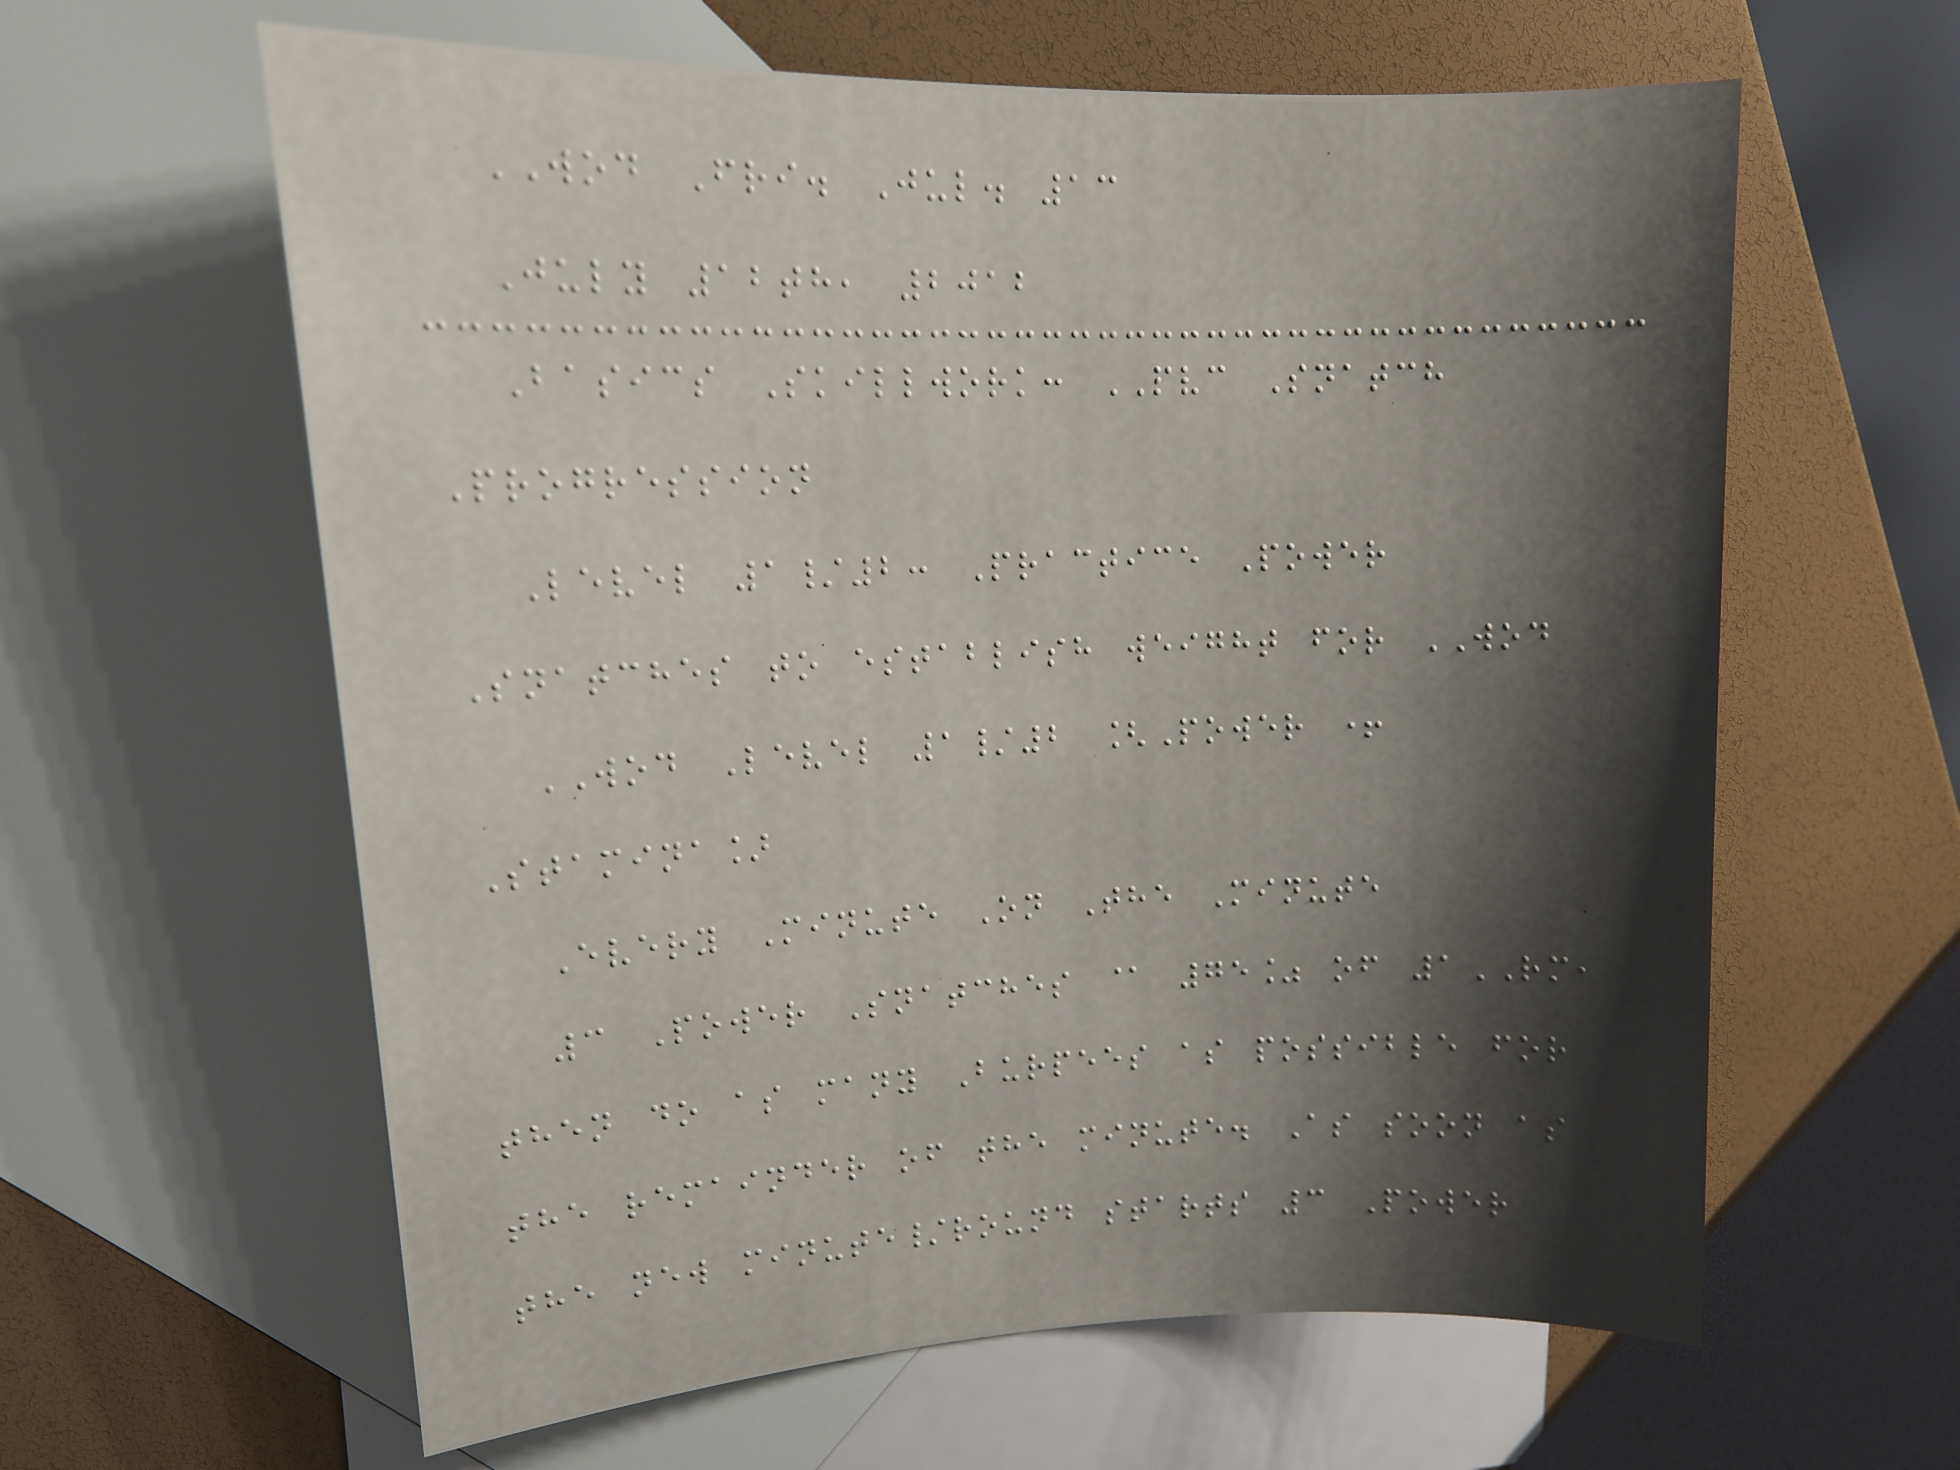WOD Fri. Jul. 13
July 12th, 2012
Basics Skillwork: PVC Snatch
Progression
Level 1/2: Practice Power
Snatches to establish weight for WOD
WOD Level 1/2 [Power +
Stamina]
Every Minute On The Minute
3 Power Snatches @ 75% of 1RM,
then do as many Burpees as possible for
the remainder of the minute. As soon as
the new minute/round starts 3 Power
